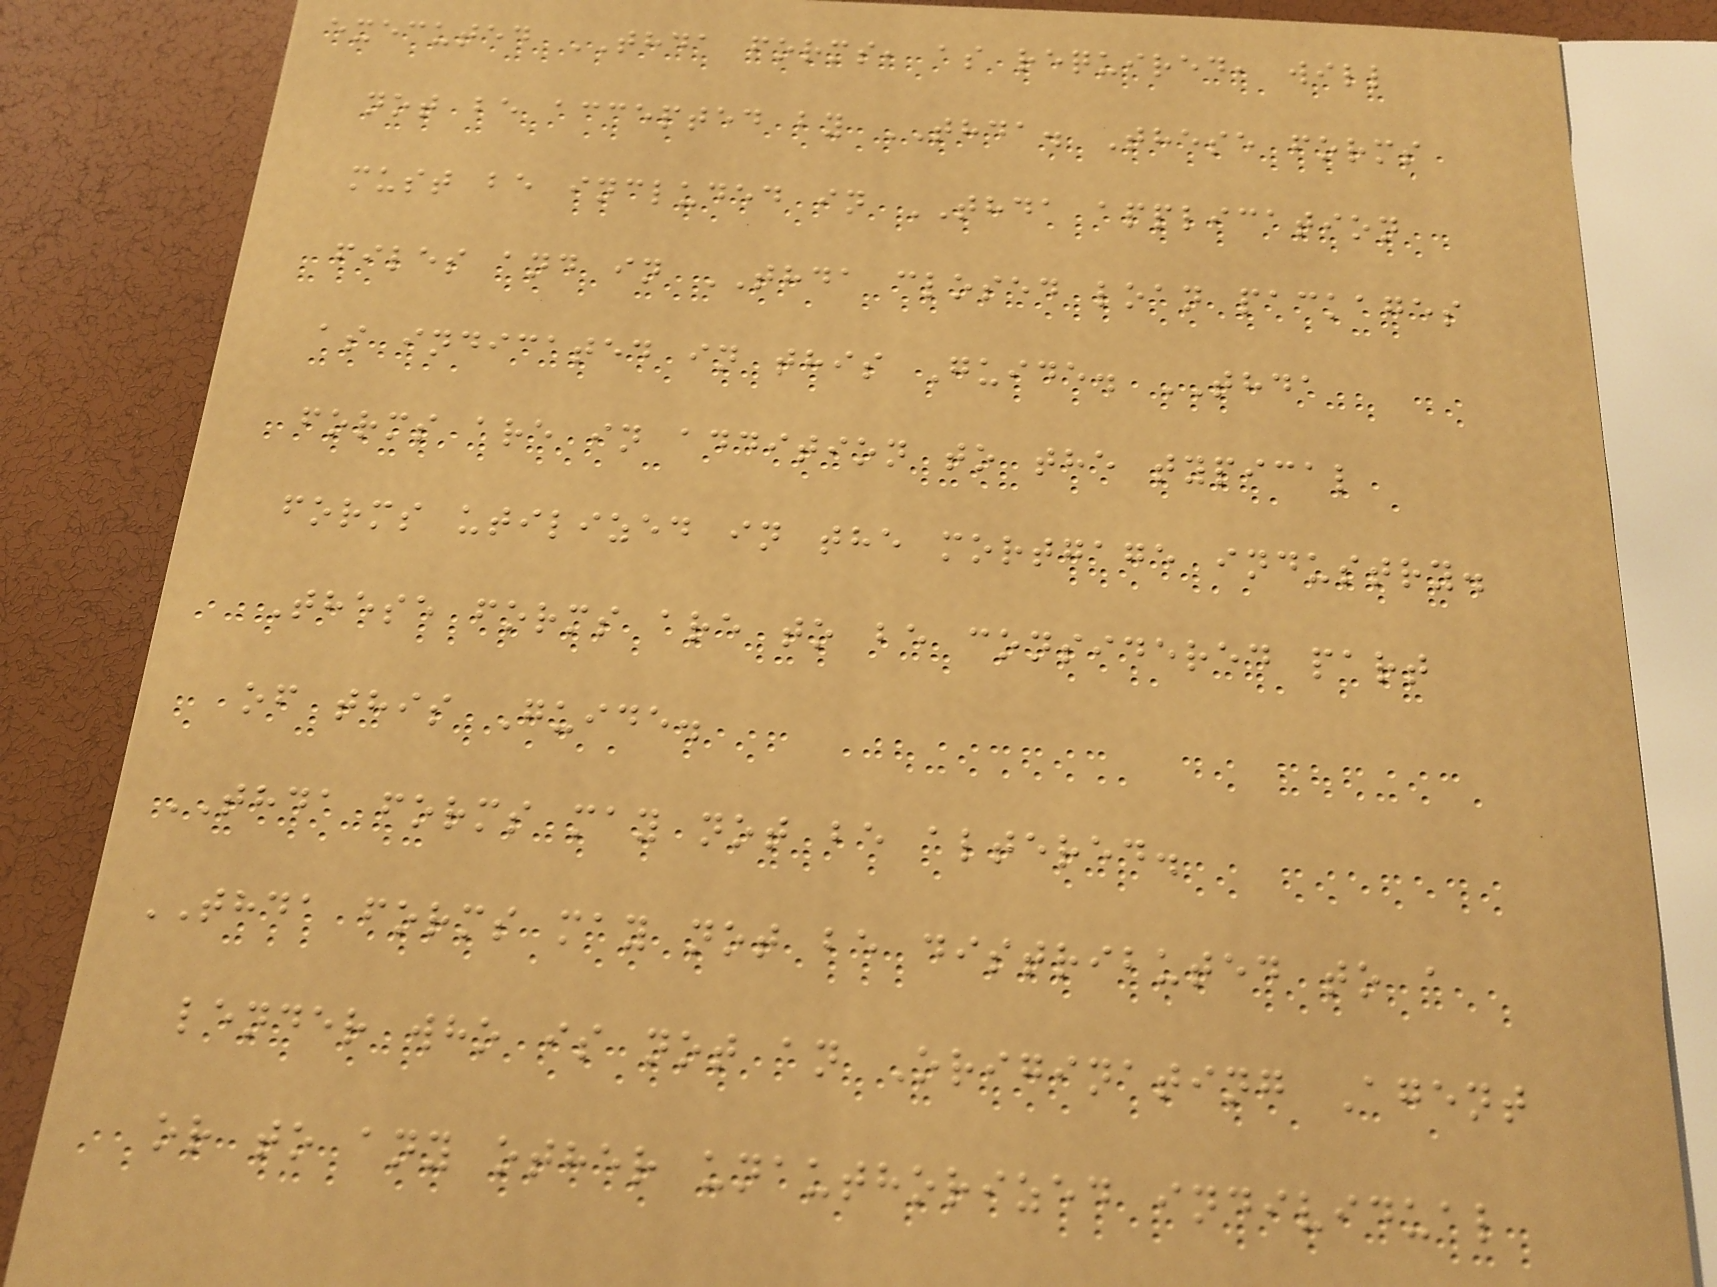executed THDA forms, as required, will
not be accepted by THDA. These forms
must be included in THDA application
files and in THDA closed loan packages
as indicated in this Guide. THDA
forms are in addition to the typical
forms utilized in the mortgage industry.
These forms are to be considered part
of this Guide.
THDA forms may not be altered.
THDA forms may not be distributed to a
lender who is not an Originating Agent
or to any other unauthorized individual
